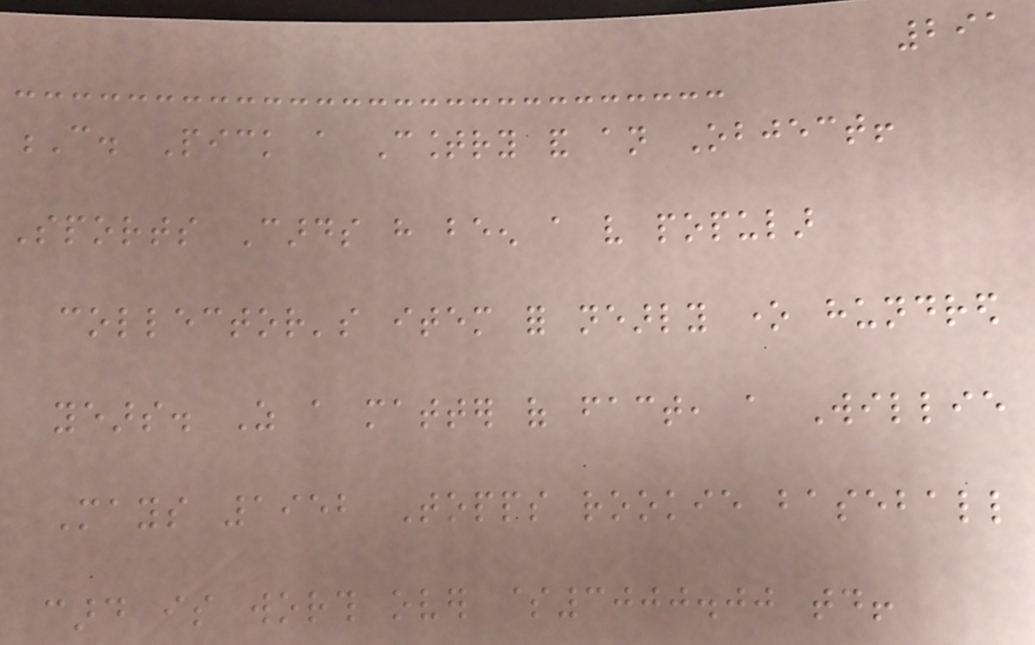291
C. Pick a Country and an Object!
Sports Cards have been a very popular
collector's item for nearly one hundred
years. As a matter of fact, a Willie
Mays 1952 Topps rookie baseball
card is worth over $3000.00 today!
